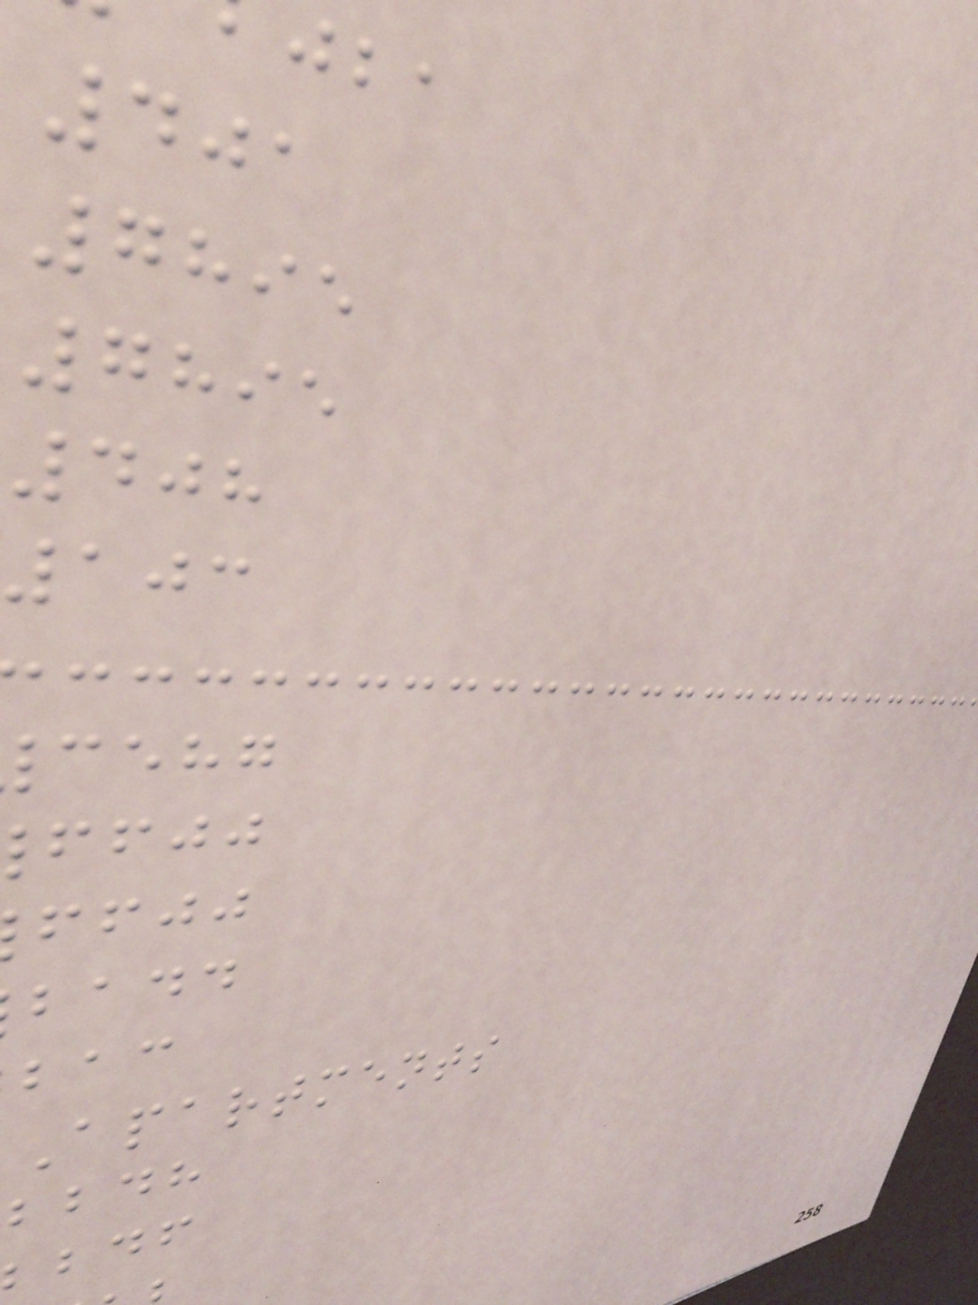401
7895
7895
408
103
cehg
ffjj
ffjj
badd
apartments
bbdh
